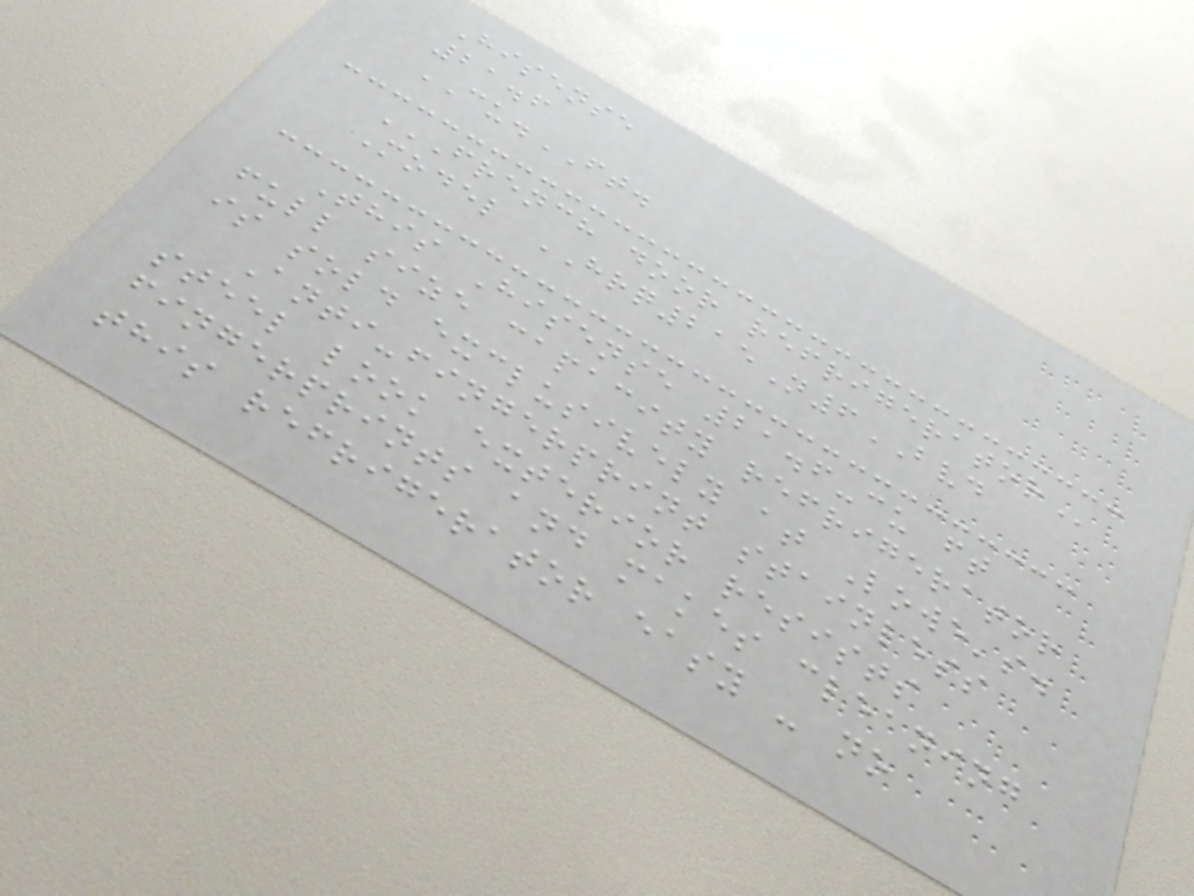Hisense
21.6
CU.FT.
FRENCH DOOR REFRIGERATOR
Model HRQ215N6BVD
This Hisense 21.6-cu ft
full size capacity refrigerator
is sold exclusively at Lowe's.
Anti-fingerprint stainless
steel look exterior resists
fingerprints and makes cleaning
this refrigerator easy - no
